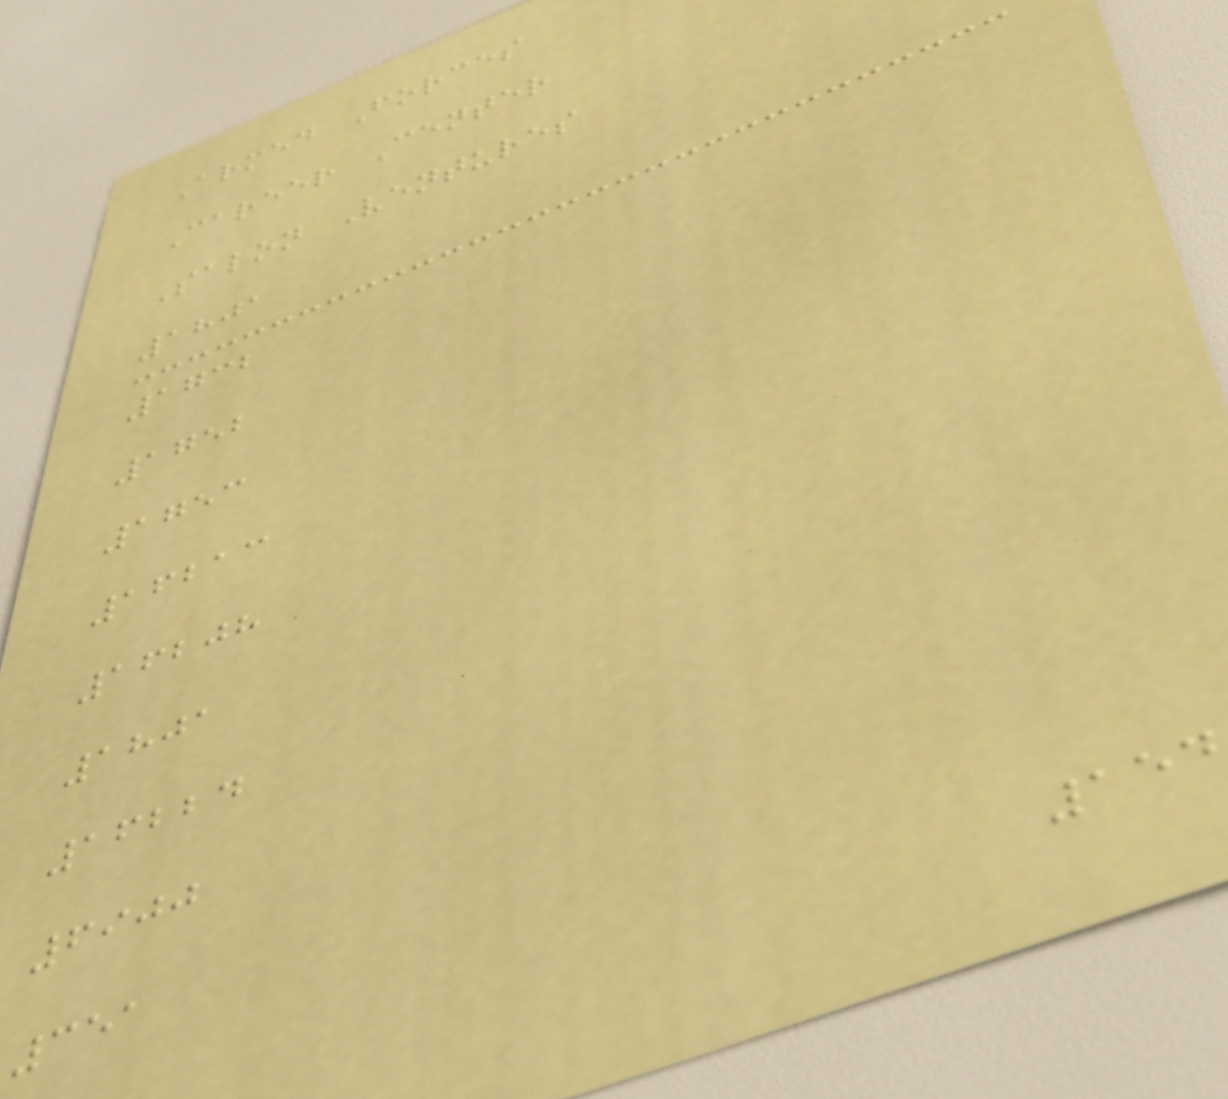Armed Forces
Career Center
Salon Ventures
1801
1732
1752
1753
16213
16208
1801
16224
6900
351
154
